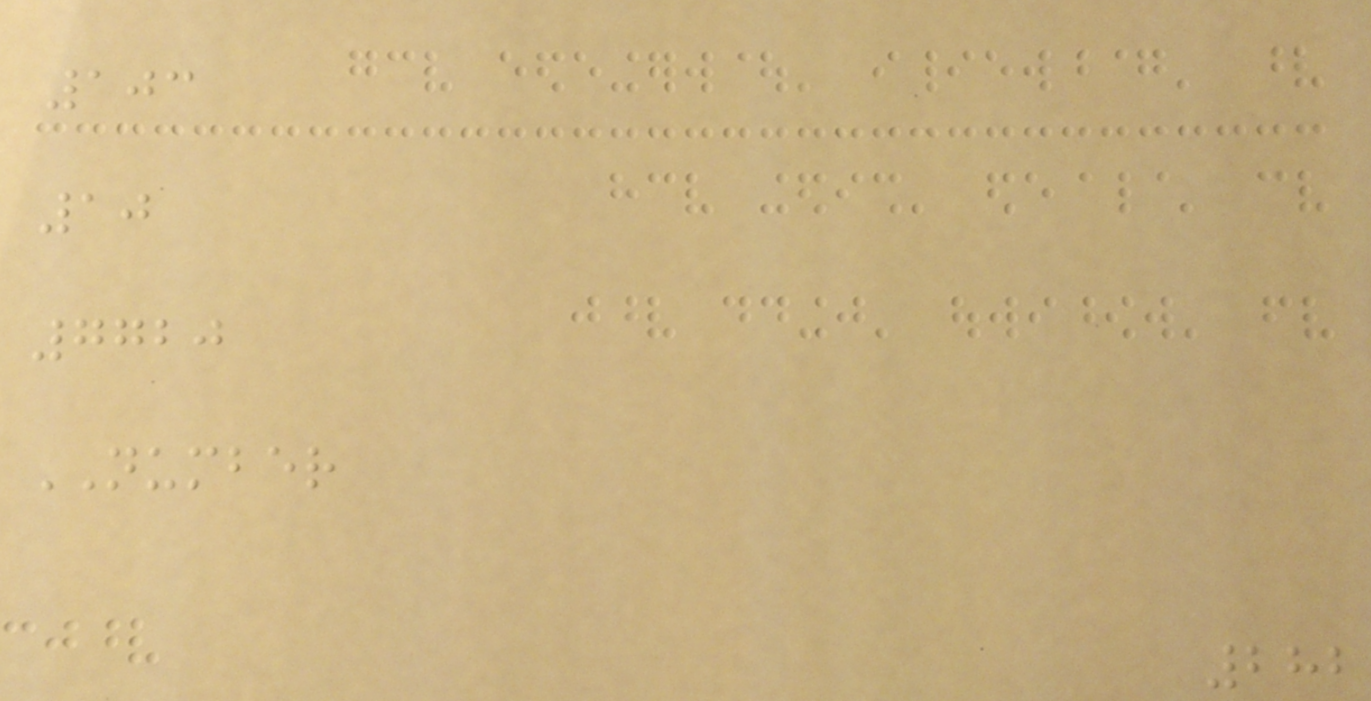103
10
7720
NUMBER
282
